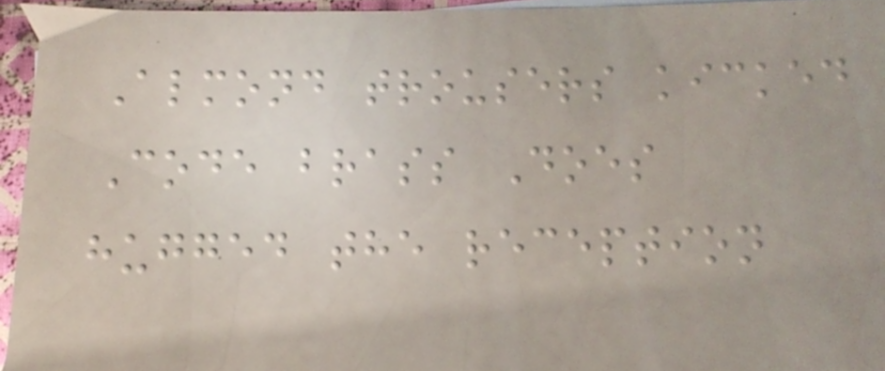Almond trousers kicked
Code brass Does
hugged the reception
